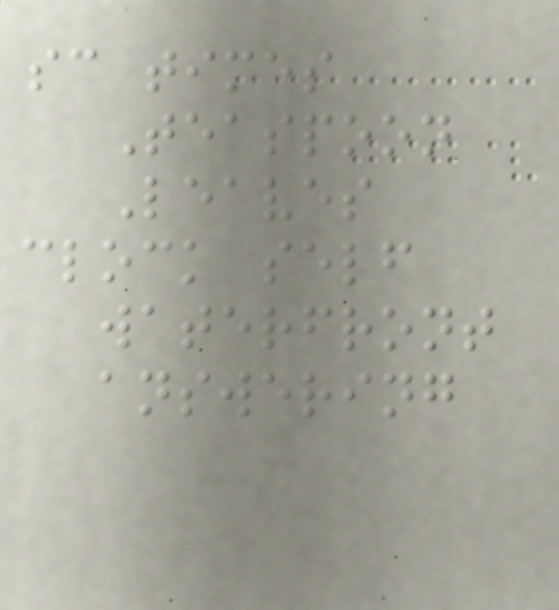sc times
Teaspoon
Leaves
clock self
waterfront
answering
